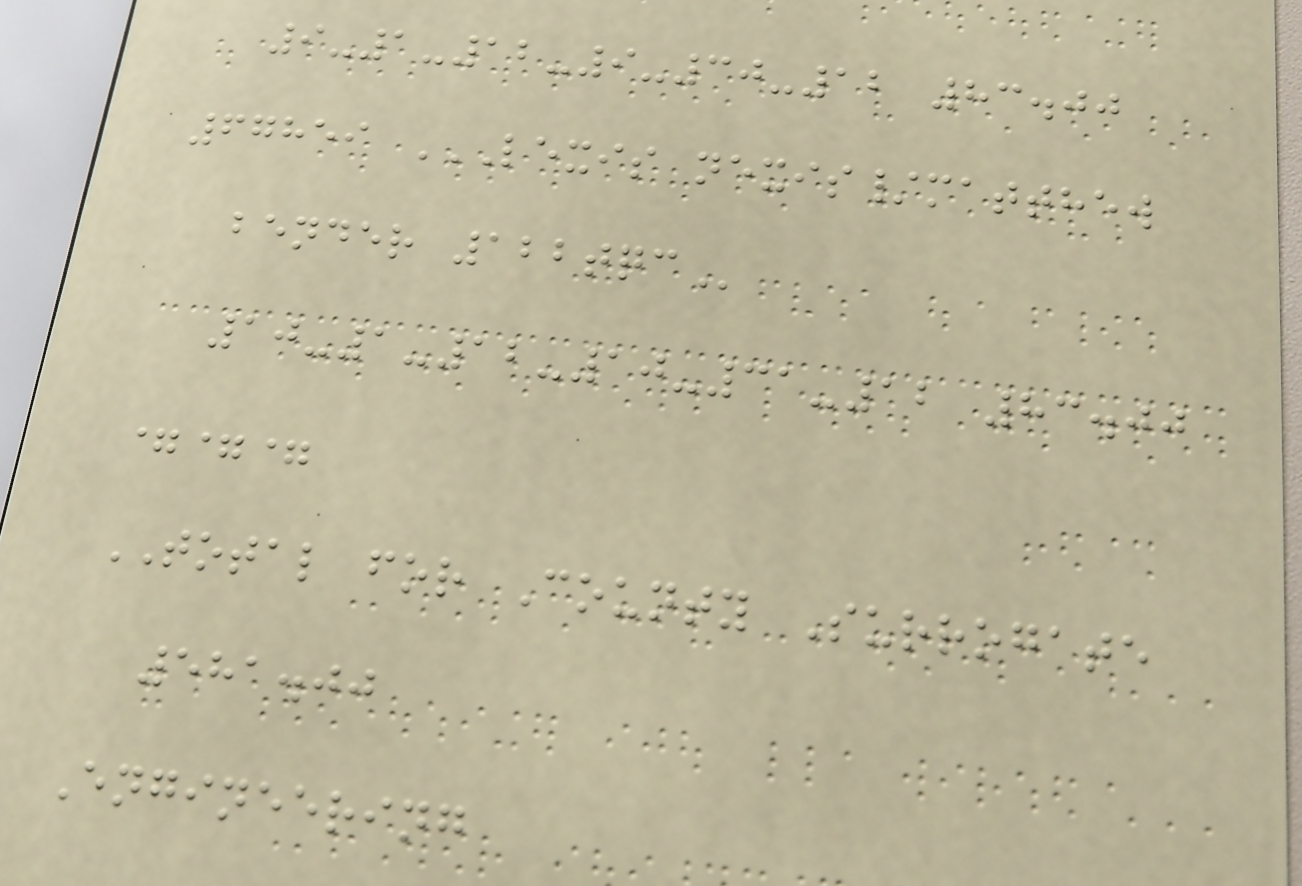9-1-12-9-30-12 83.00
67859 LEXIS NEXIS/MATTHEW
BENDER 122TQC
10-1-12-10-31-12 83.00
===
TOTAL for County Surrogate
581.00
Engineering
